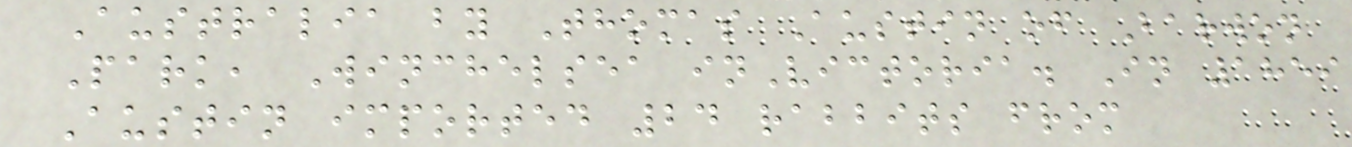Australia by Thomas Austin of Barwon
Park, Winchelsea inVictoria. In 1859
Austin imported 24 rabbits from
